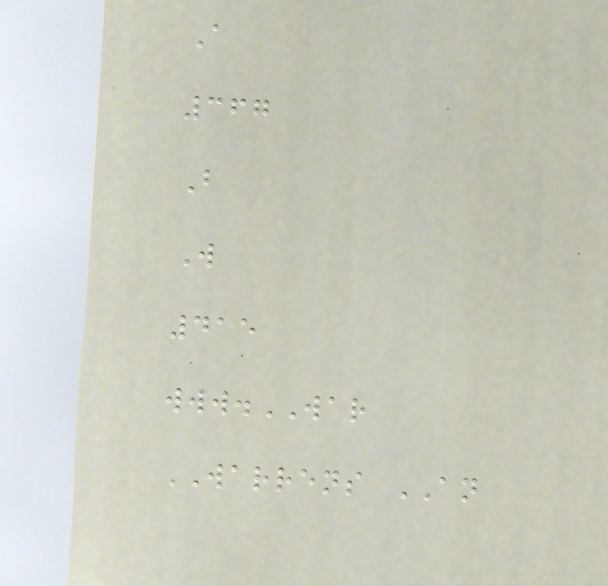A
367
B
W
415
www.WAR
WARRENS AN
